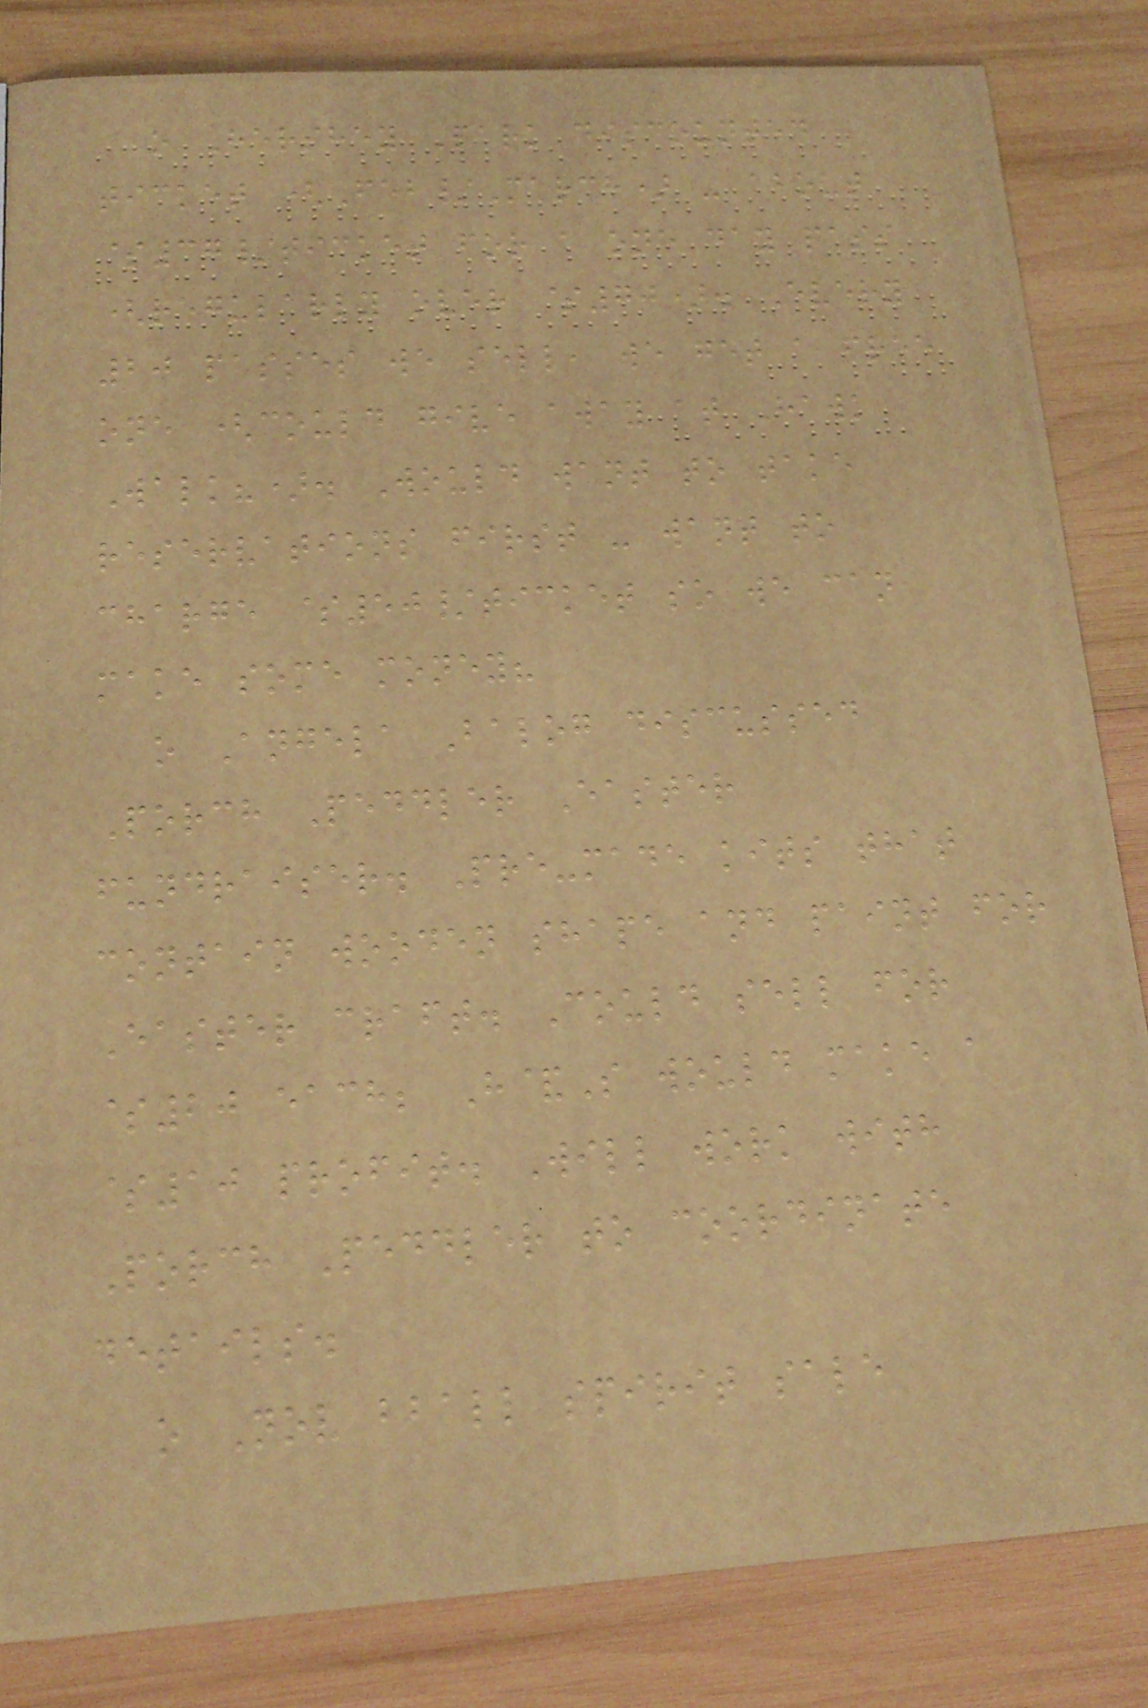o Hershey Park discounted
ticket (Feb/March) - about
$37/ticket for a one day pass
(regularly over $70). Every
20 passes we sell, we get a free
one (could give away at Hawk
Walk?). Would want to take
reservations first - want to
charge $50/ticket so we can
make some money?
o Angela Balog discussed
Porch Peddler Easter
fundraiser. Pre-made kits that
contain wooden shape and paint for
Easter craft. Could sell for
$20 each; H&S would make a
$10 profit. Will work with
Porch Peddler to coordinate
details.
o Nov bball spirit sale
